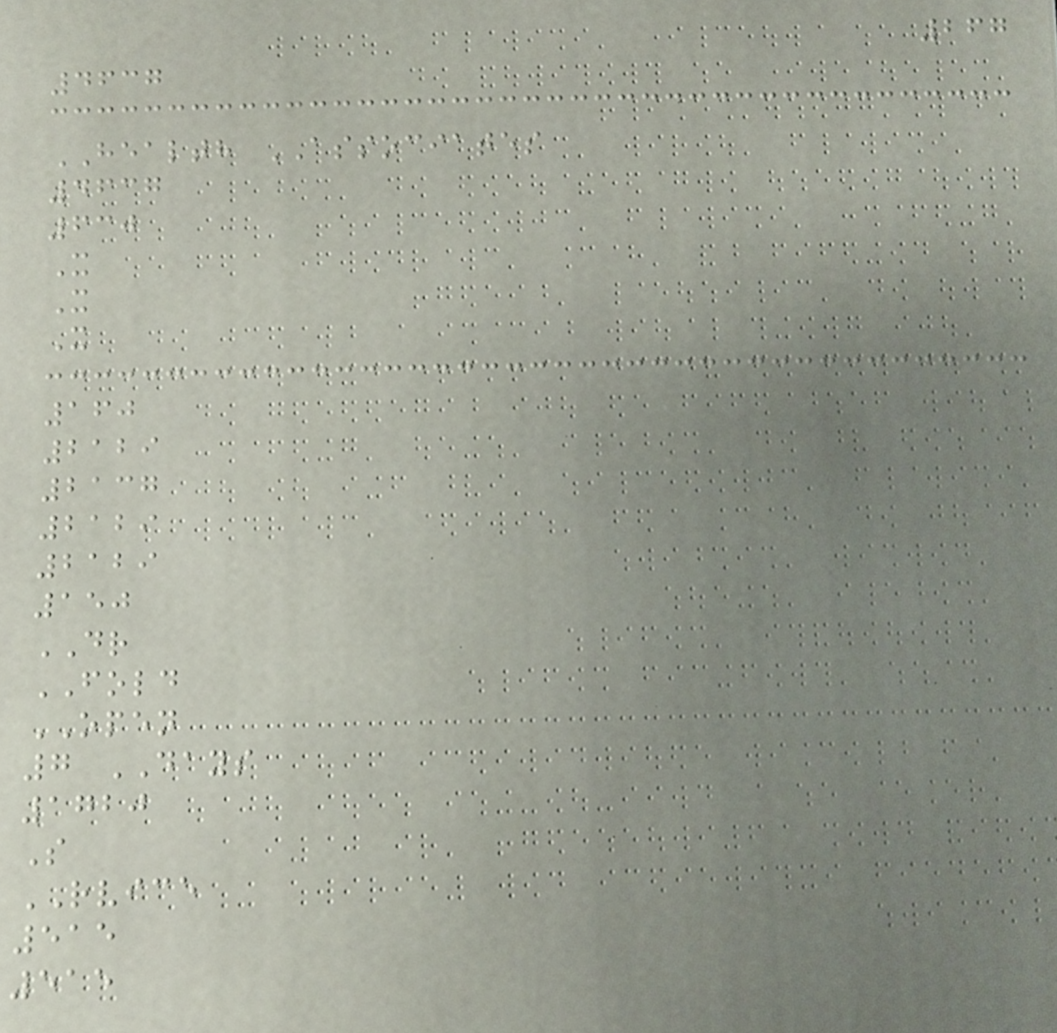267
4637
HEALTH ASSOCIATES
4637
630
X
X
X
160
2129
2137
2129
2129
150
DR
FOLD
OPEN
7 DAYS
1720
S
RVICE
515
515
